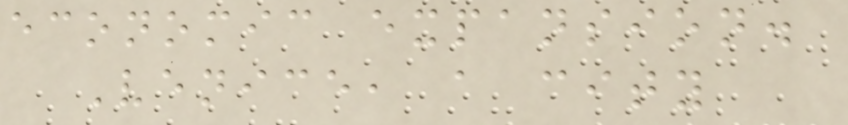economic expansion.
Venice, a city
